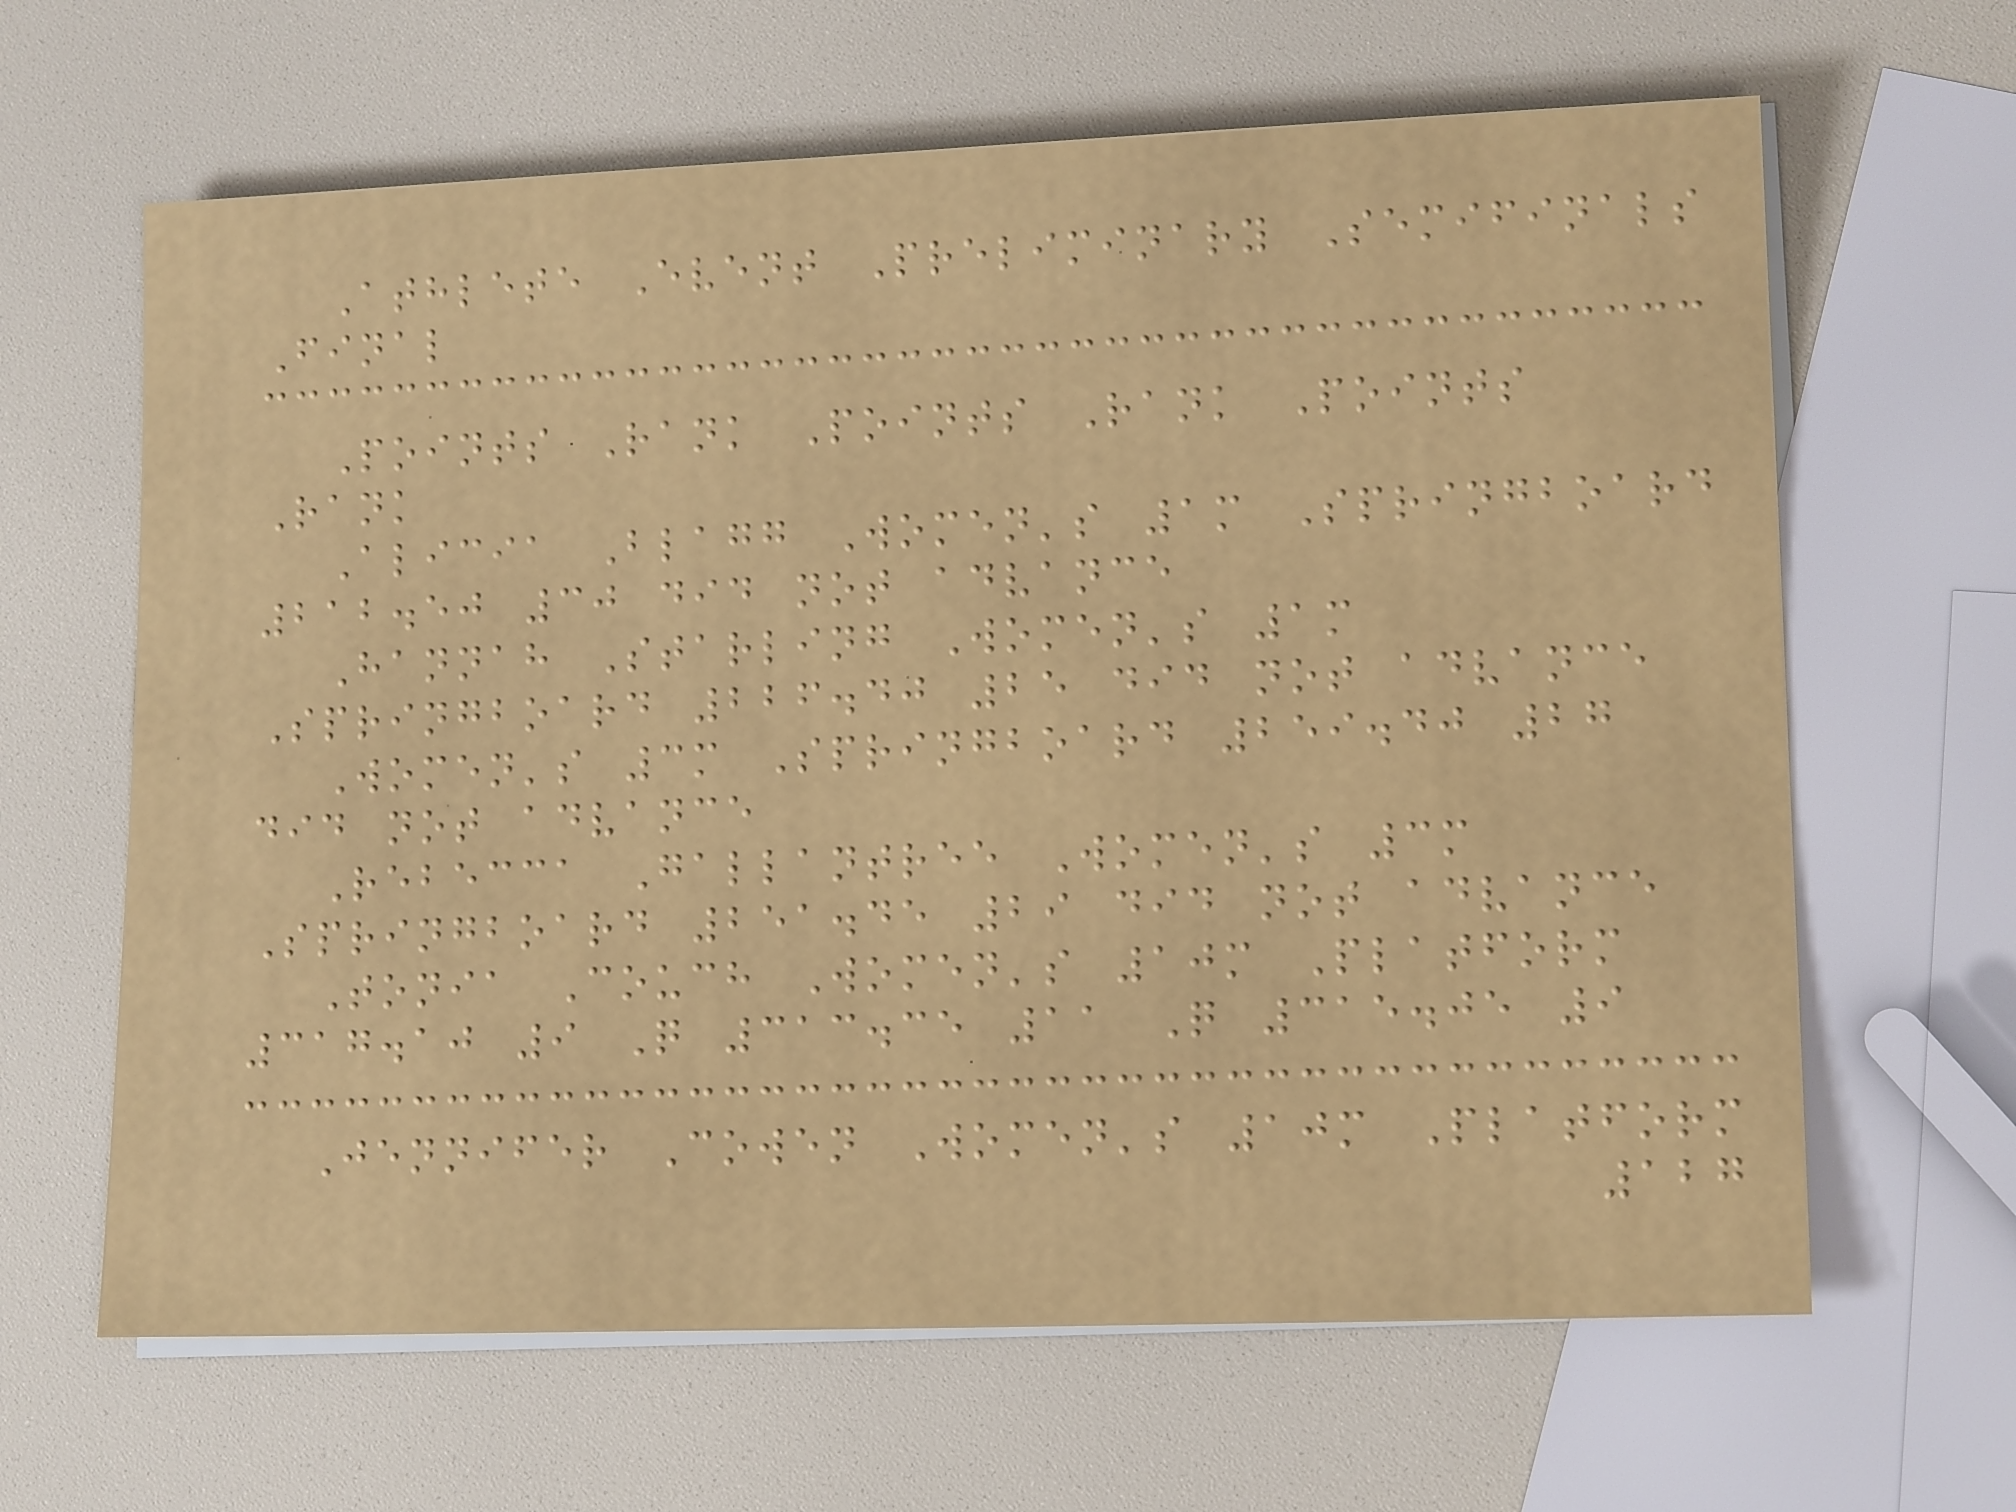Athlete Event Preliminary Semifinals
Final
Points Rank Points Rank Points
Rank
Alicia Blagg Women's 1m Springboard
212.50 30 did not advance
Hannah Starling Women's 1m
Springboard 226.40 25 did not advance
Women's 3m Springboard 259.40 27
did not advance
Rebecca Gallantree Women's 3m
Springboard 251.45 29 did not advance
Tonia Couch Women's 10m Platform
317.10 9 Q 313.35 11 Q 315.05 9
Jennifer Cowen Women's 10m Platform
127
